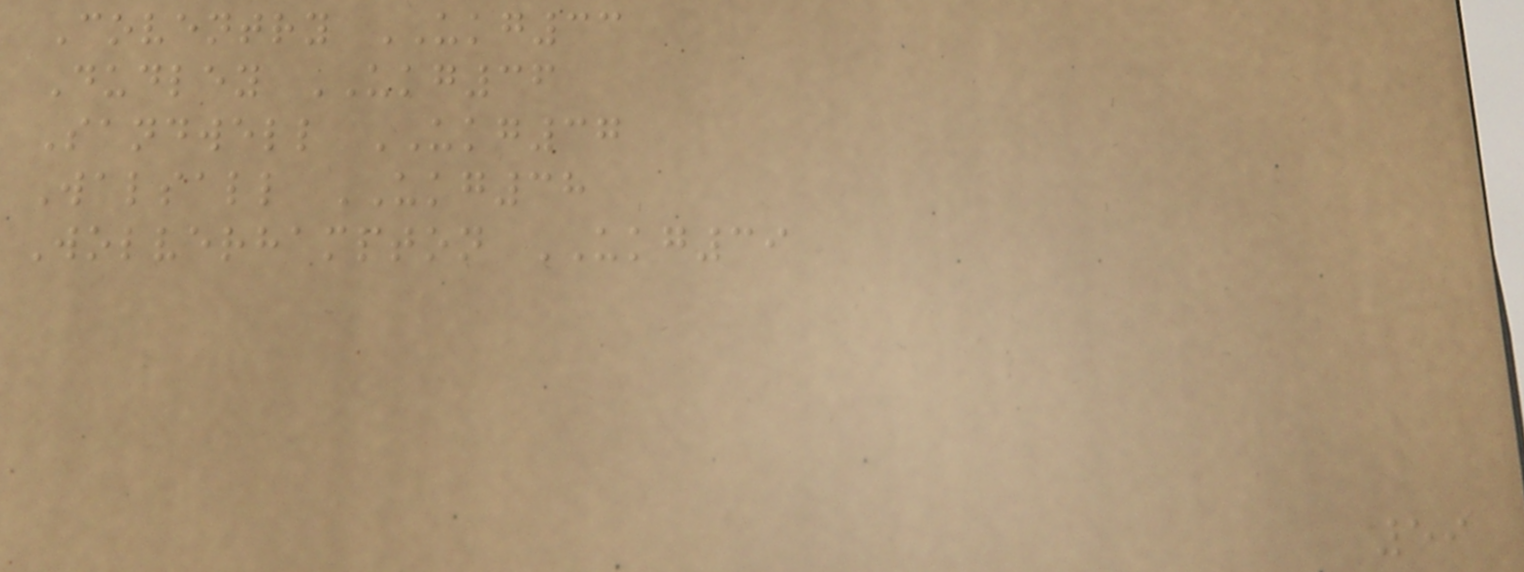Coventry UKG33
Dudley UKG36
Sandwell UKG37
Walsall UKG38
Wolverhampton UKG39
59
